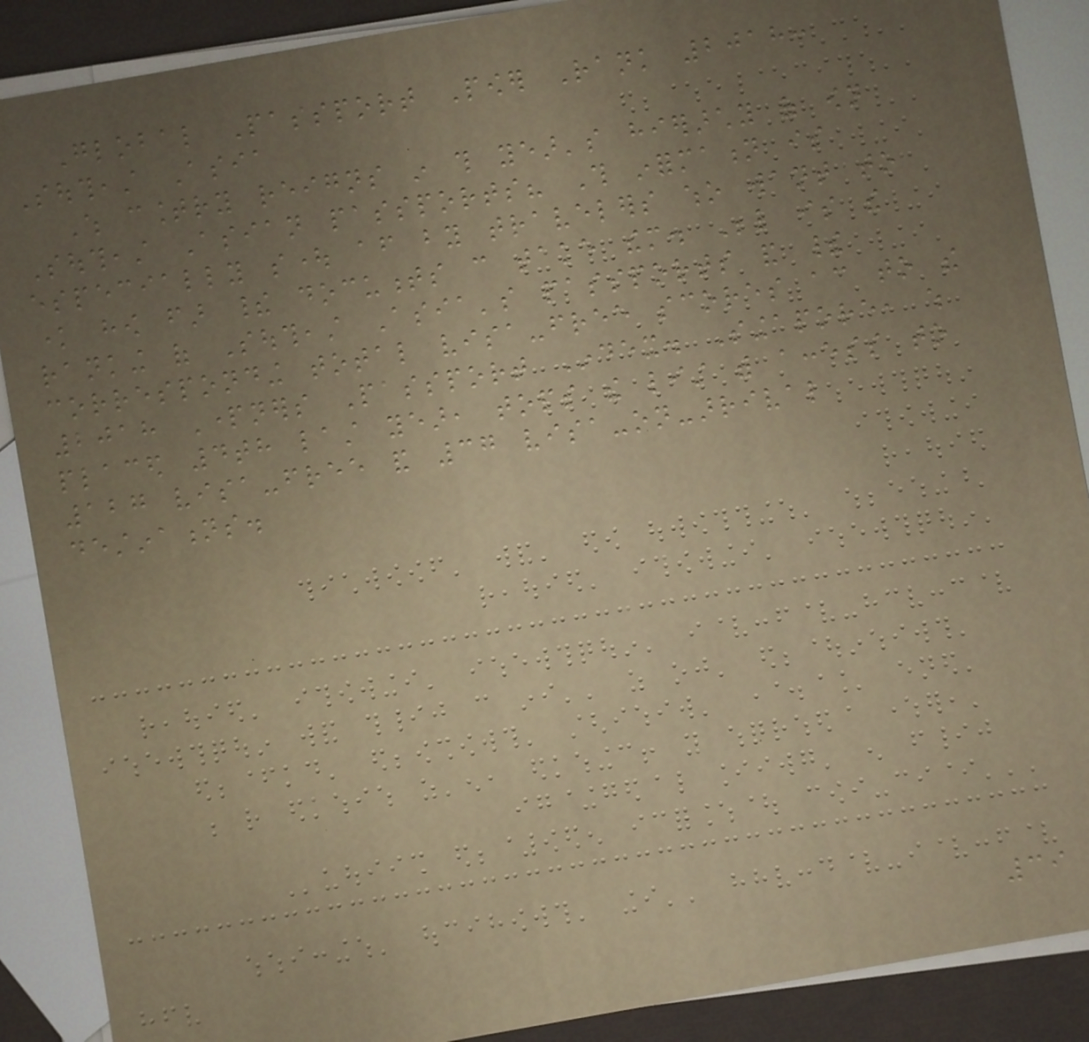Global Passport Power Rank 2018:
Southeast Asia
Which country reigns in this year's hierarchy of own
Southeast Asian passports? This information is
especially sought after by travelers who want to
know how far their documents can take them. Below is the
ranking of Southeast Asia's passports and their
corresponding total visa-free scores according to the
2018 Partners Passport Index. Singapore, which
placed 4th last year, tops the list with access to
127 visa-free and 37 visa-on-arrival
destinations.
39
